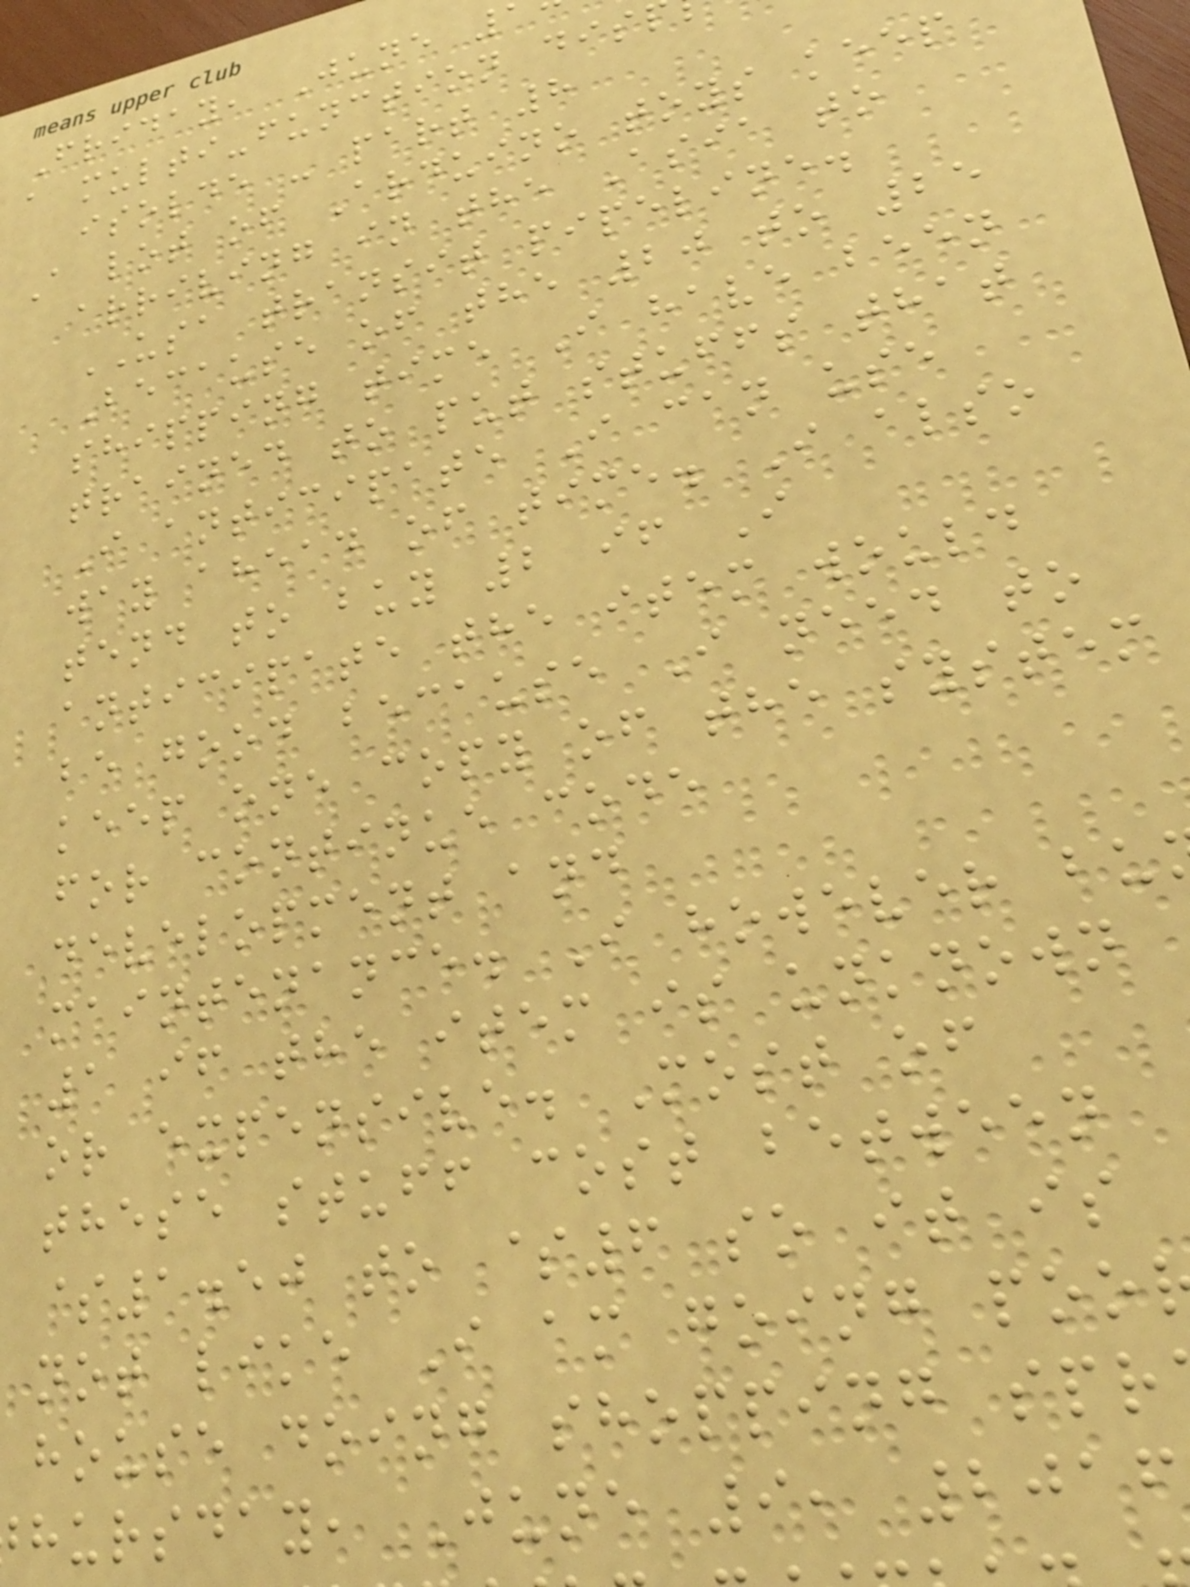Friday, June
a multi-function dis
isolde - part 8
A lot of Arduino toys keep
arriving in the Asia to
USA transit pipeline.
Because of the 20 to 25
shipping time I have been
trained to put stuffs that
I anticipate I can use
way ahead of time. I also
tend to buy 2 if I
anticipate the item would
be good because I need to
keep one copy of the system
for continue code
development and
maintenance. I however bu
1 if the item is unknown
or expensive. Most of
these stuff cost between
$1.50 to $6 so it is
not like I am going poo
house doing shopping spr
hursday, June 9, 2016
